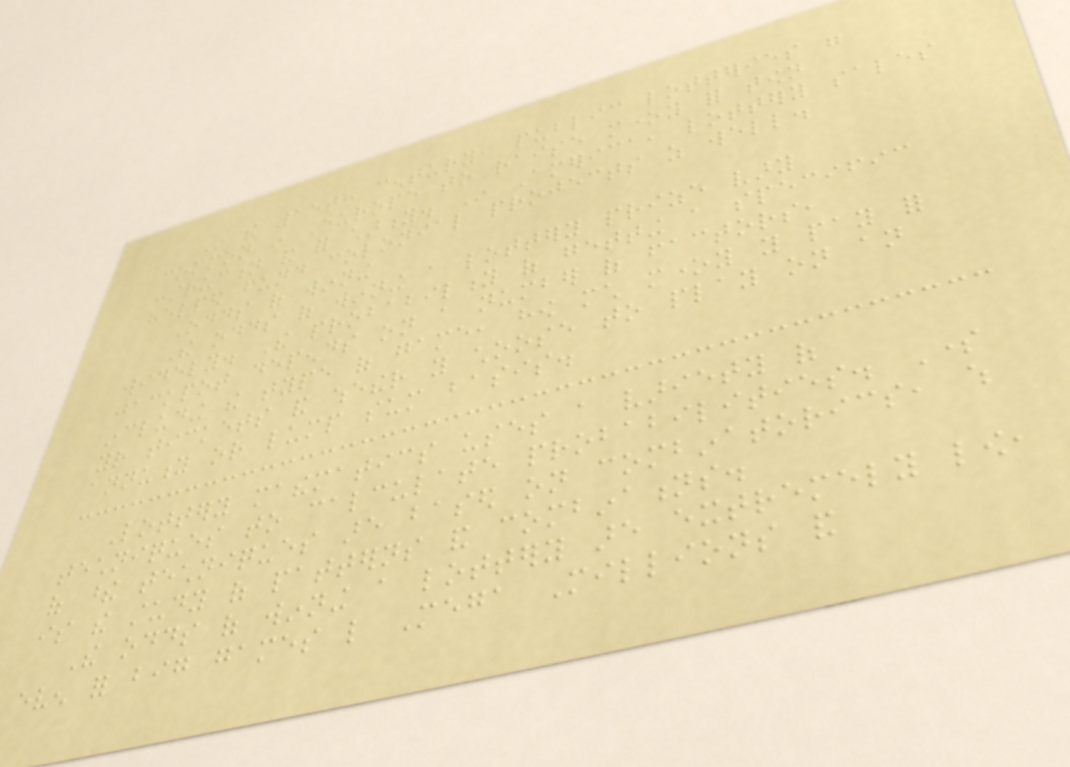In the 15th century, public lotteries were
common in Europe to raise money for town
construction and for charity. In America, lottery sales
helped fund colonial projects as well.
Odds of winning
The odds of winning a lottery prize vary
widely. The probability of getting a specific
jackpot depends on a number of factors,
including the type of game, how much money you pay for
your tickets and whether you choose to play on an
annuity or lump sum basis.
Lottery mathematics uses a variety of
techniques to calculate probabilities. Some
of these techniques are based on combinatorics, which
is the study of patterns and combinations.
The odds of winning a lottery are extremely low,
even for big games like Mega Millions and
